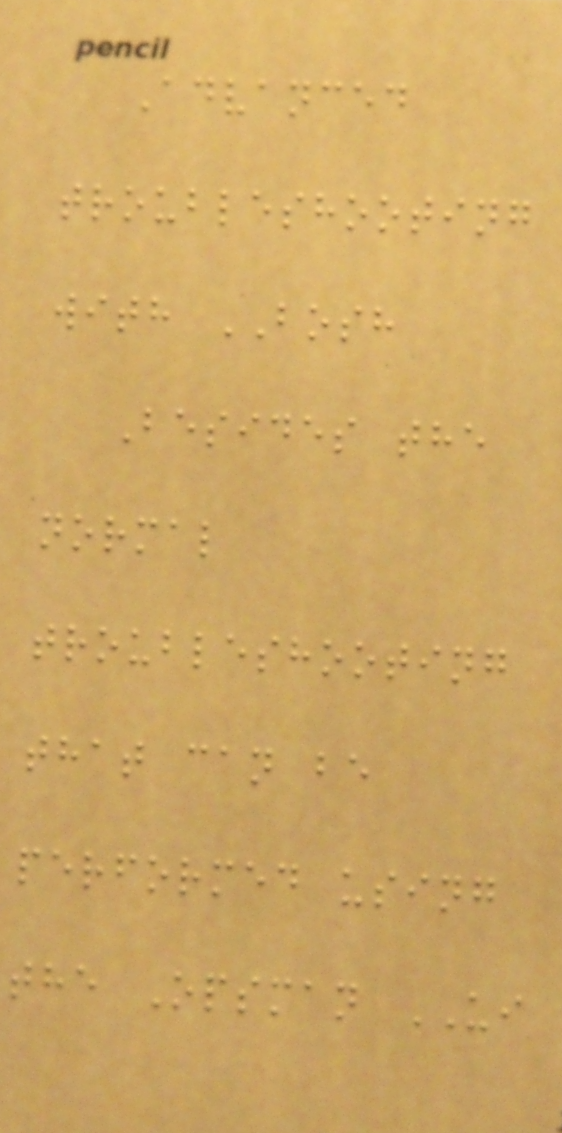Advanced
troubleshooting
with BOSH
Besides the
normal
troubleshooting
that can be
performed using
the Opsman UI
